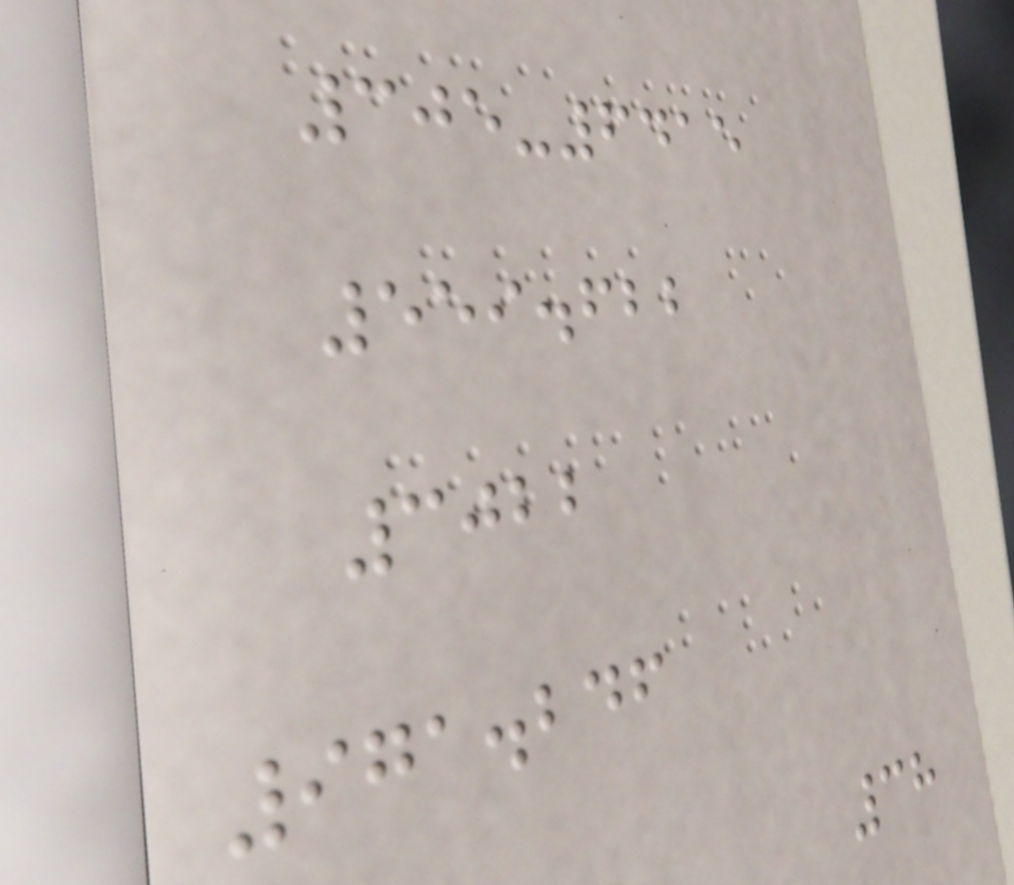305-6415
559.622
3022
971.246
38
